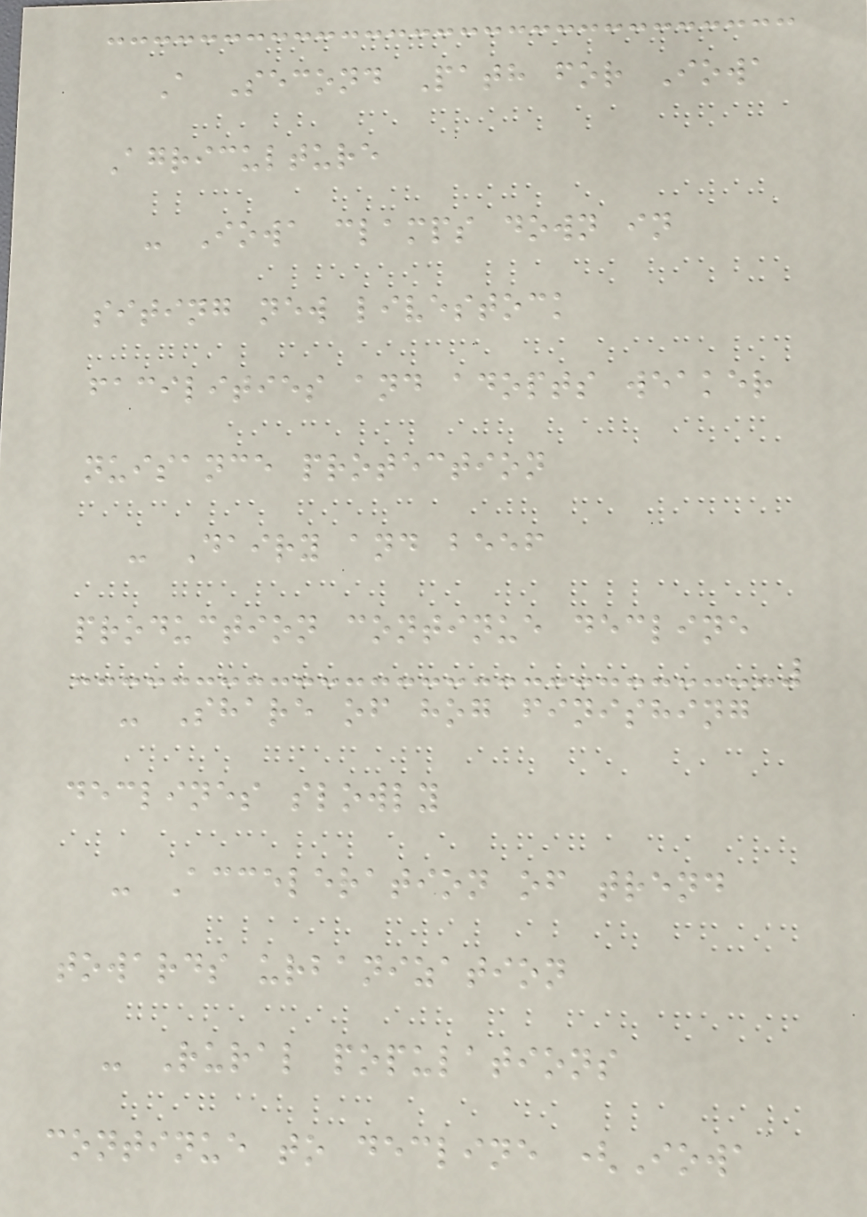A Second Path for Iowa
Agriculture
- Iowa clamps down in
siting new livestock
facilities and adopts weaker
nuisance protection
- Dairy and beef
production continue decline
- Share of hog finishing
declines slowly
- Acceleration of trend
towards urbanization
- Rural populations
continue to decline (Iowa
